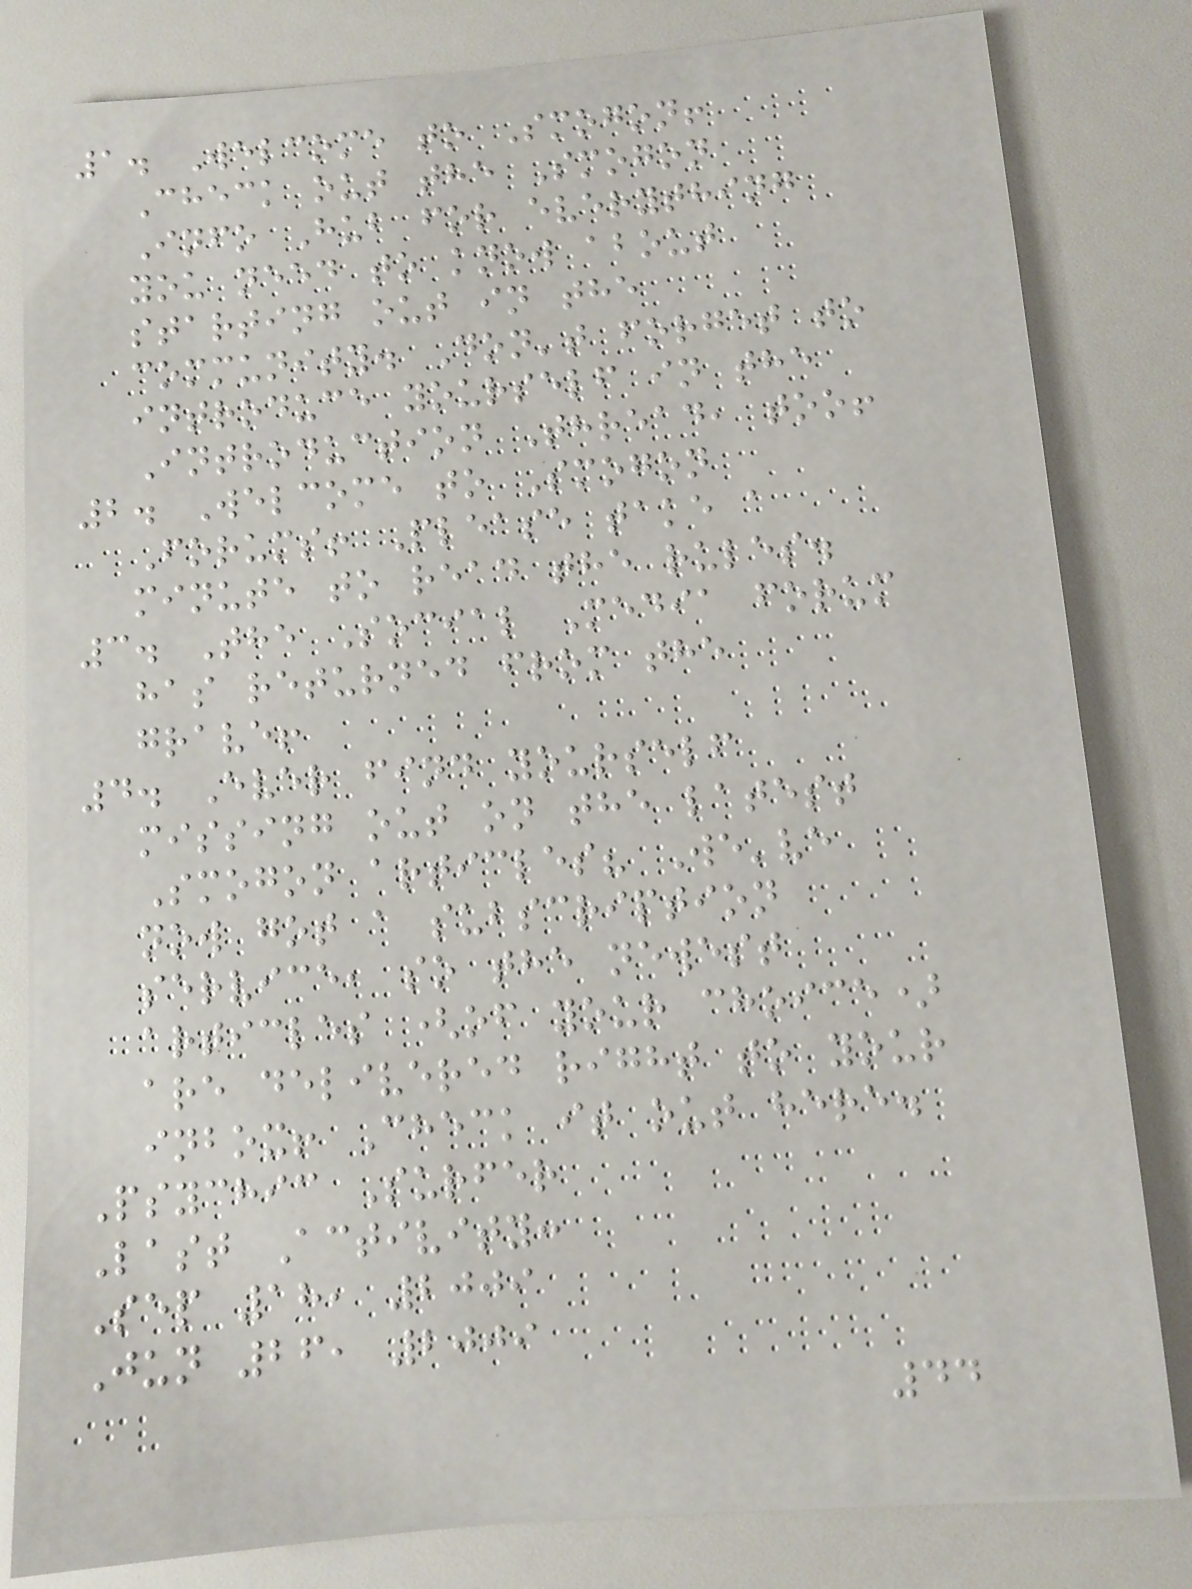1. Welcome to Smogon!
Check out the Smogon
Info Hub for everything
you need to know about
starting out in the
community. Don't forget to
introduce yourself in the
Introduction Thread, too!
2. Welcome to Smogon
Forums! Please take a
minute to read the rules.
3. The Social Media forum
has returned from the
grave!
4. Ever find yourself
missing out on the latest
Smogon articles? We've
now got a subscription
service, so the newest
articles (of your choice)
are delivered right to your
inbox! Check it out here.
Psychic Surfer
Last Activity:
Sep 18, 2009
Jun 26, 2009
44
